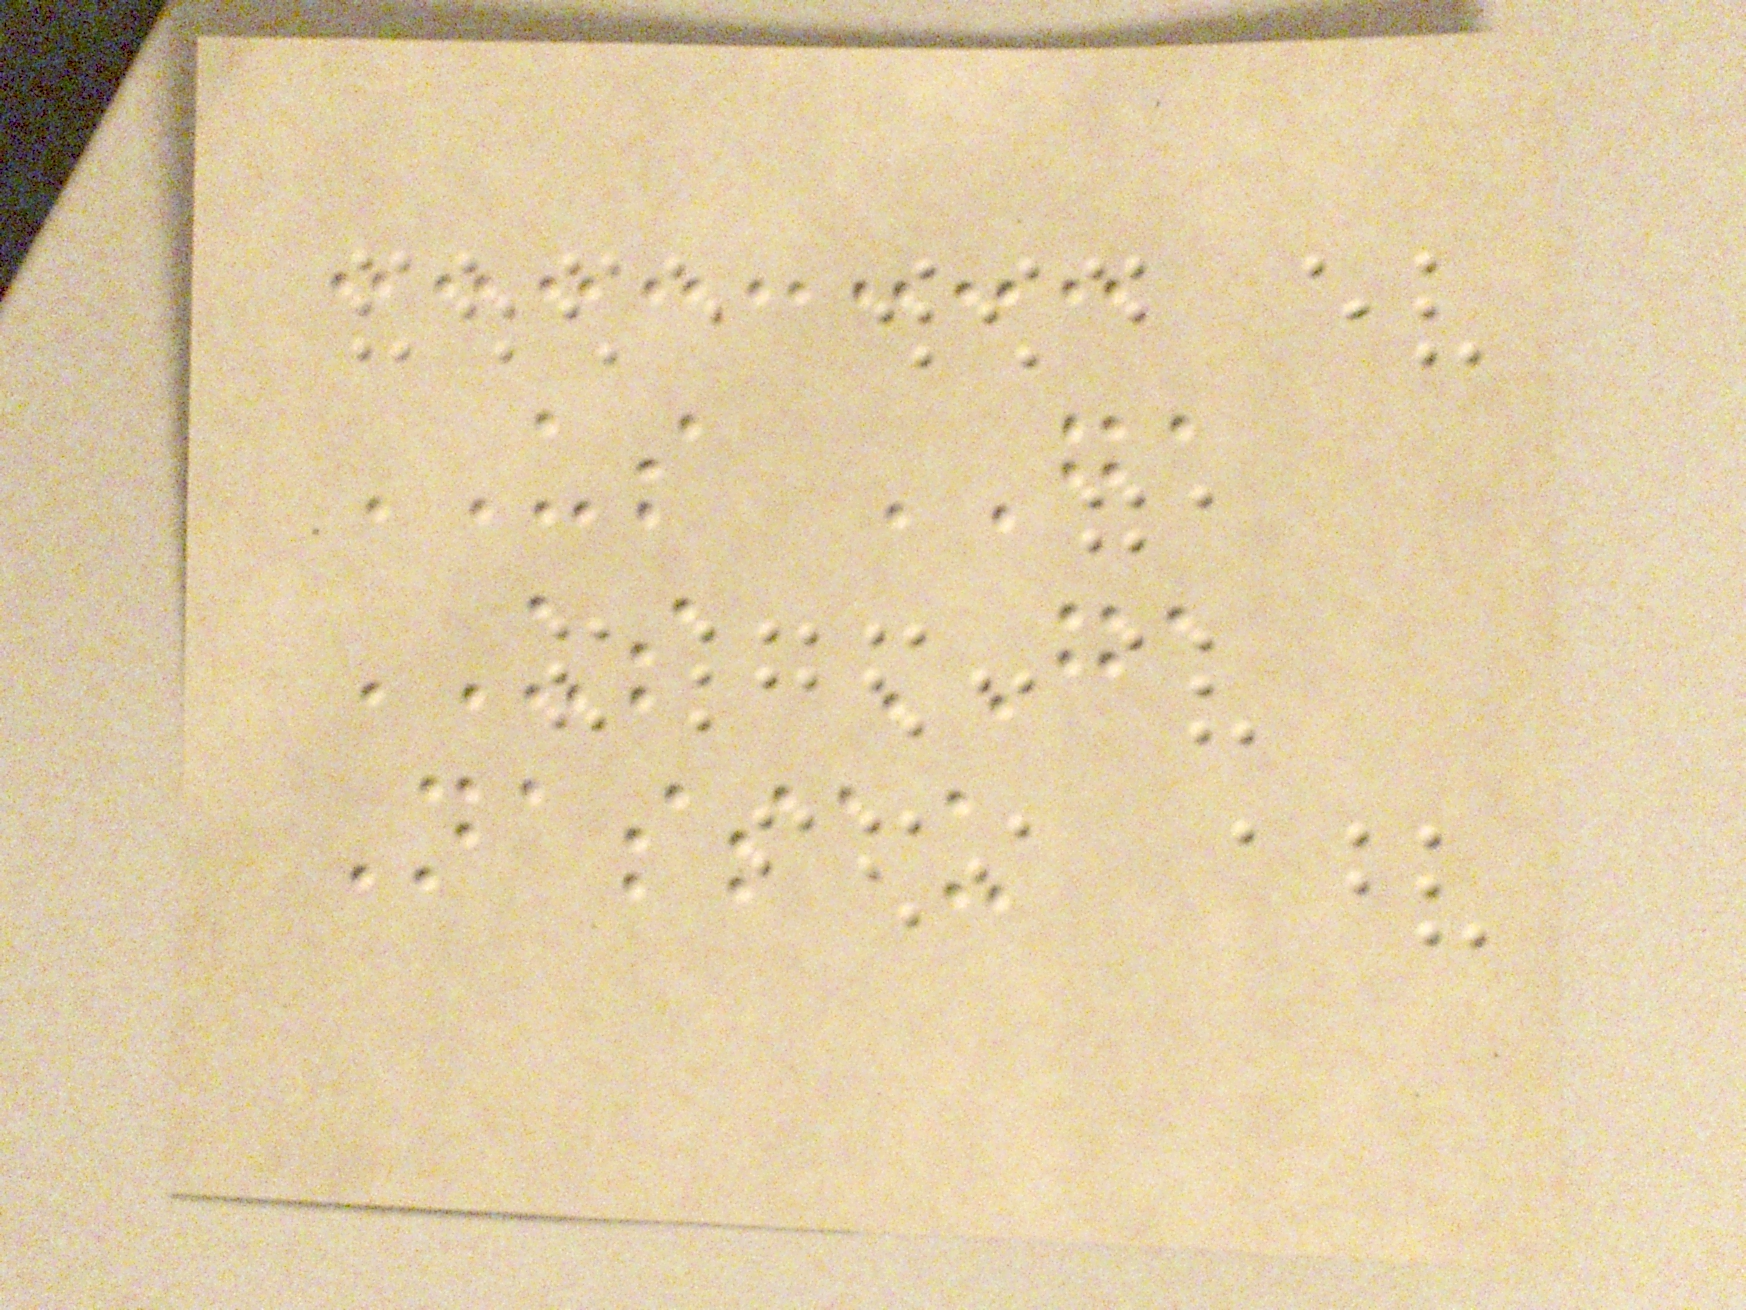US GA
US GA
Nassau
